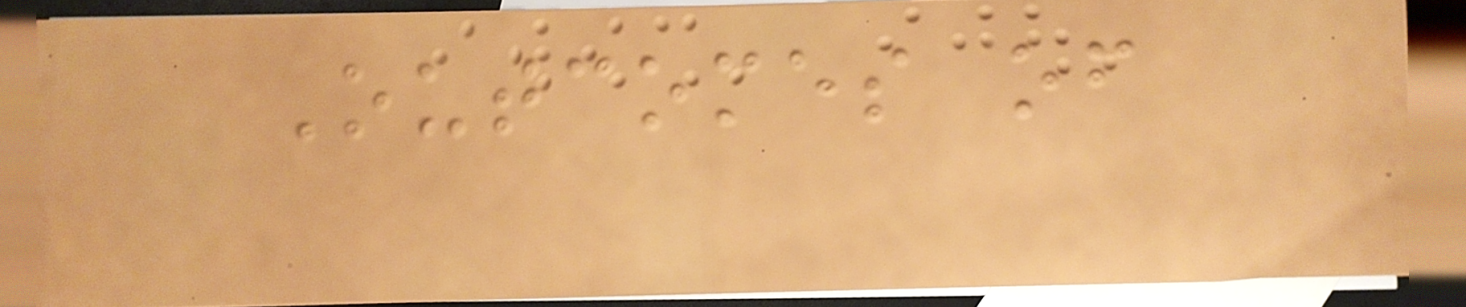Outcomes of
